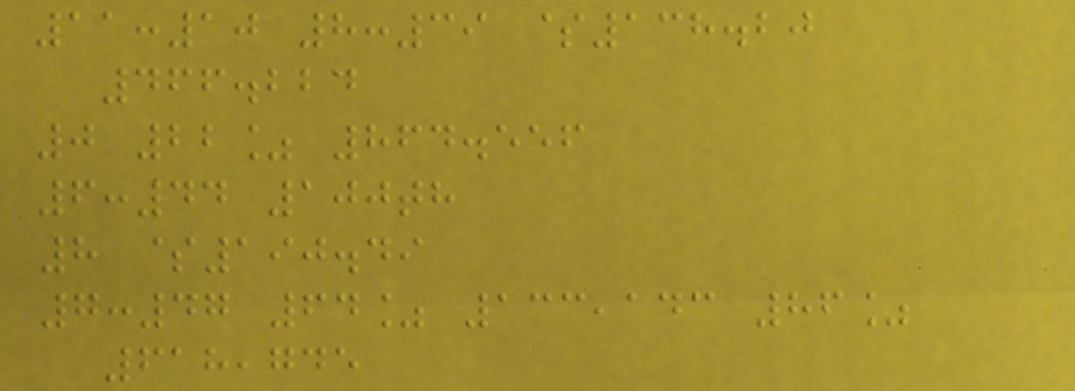11:10 8:39 $138.20
466.224
0 22% 864.556
6:44 100th
8 $190.49
7:47 64% 133,143 86%
618,745
